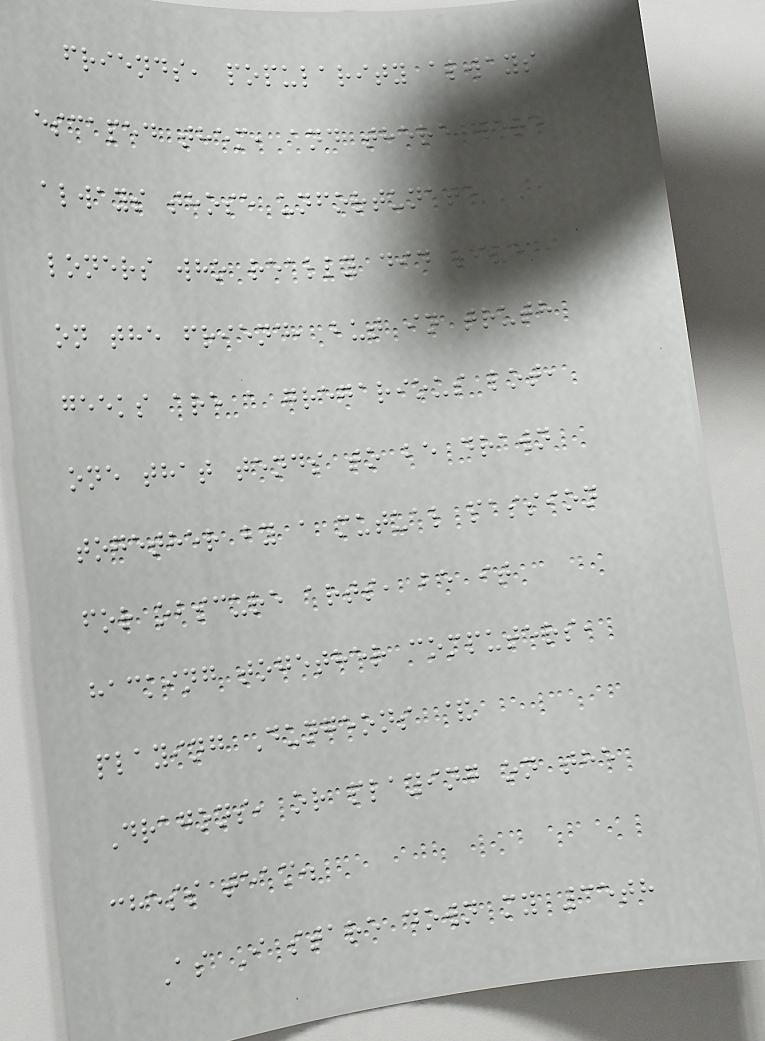friends, popularity always
escaped them, and there were
always those unfortunate
loners who really did live
on the friend, but in truth
geeks are a gregarious lot,
one that tends to be drawn
together by a mutual passion
for obscure arts, be it
hacking together computers,
playing Dungeons &
Dragons, or playing on the
chess team.
As I stare down my 35th
